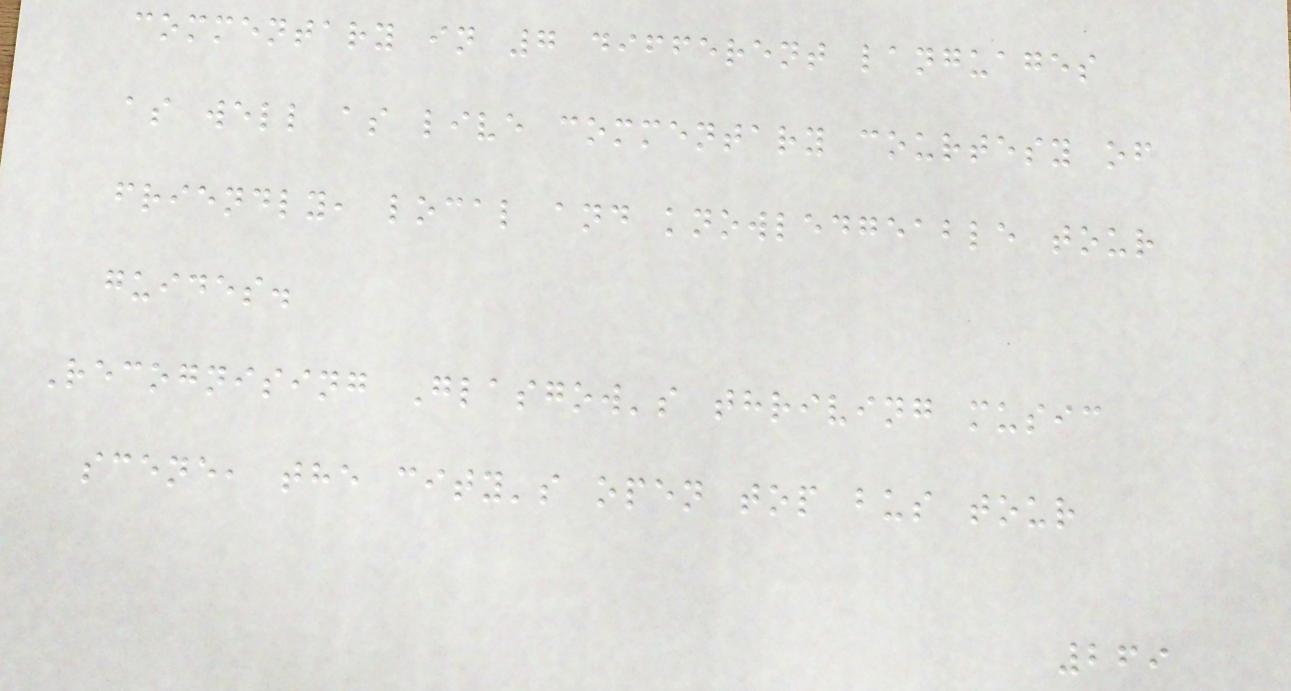commentary in 7 different languages
as well as live commentary courtesy of
friendly, local and knowledgeable tour
guides.
Recognising Glasgow's thriving music
scene, the city's open top bus tour
269
